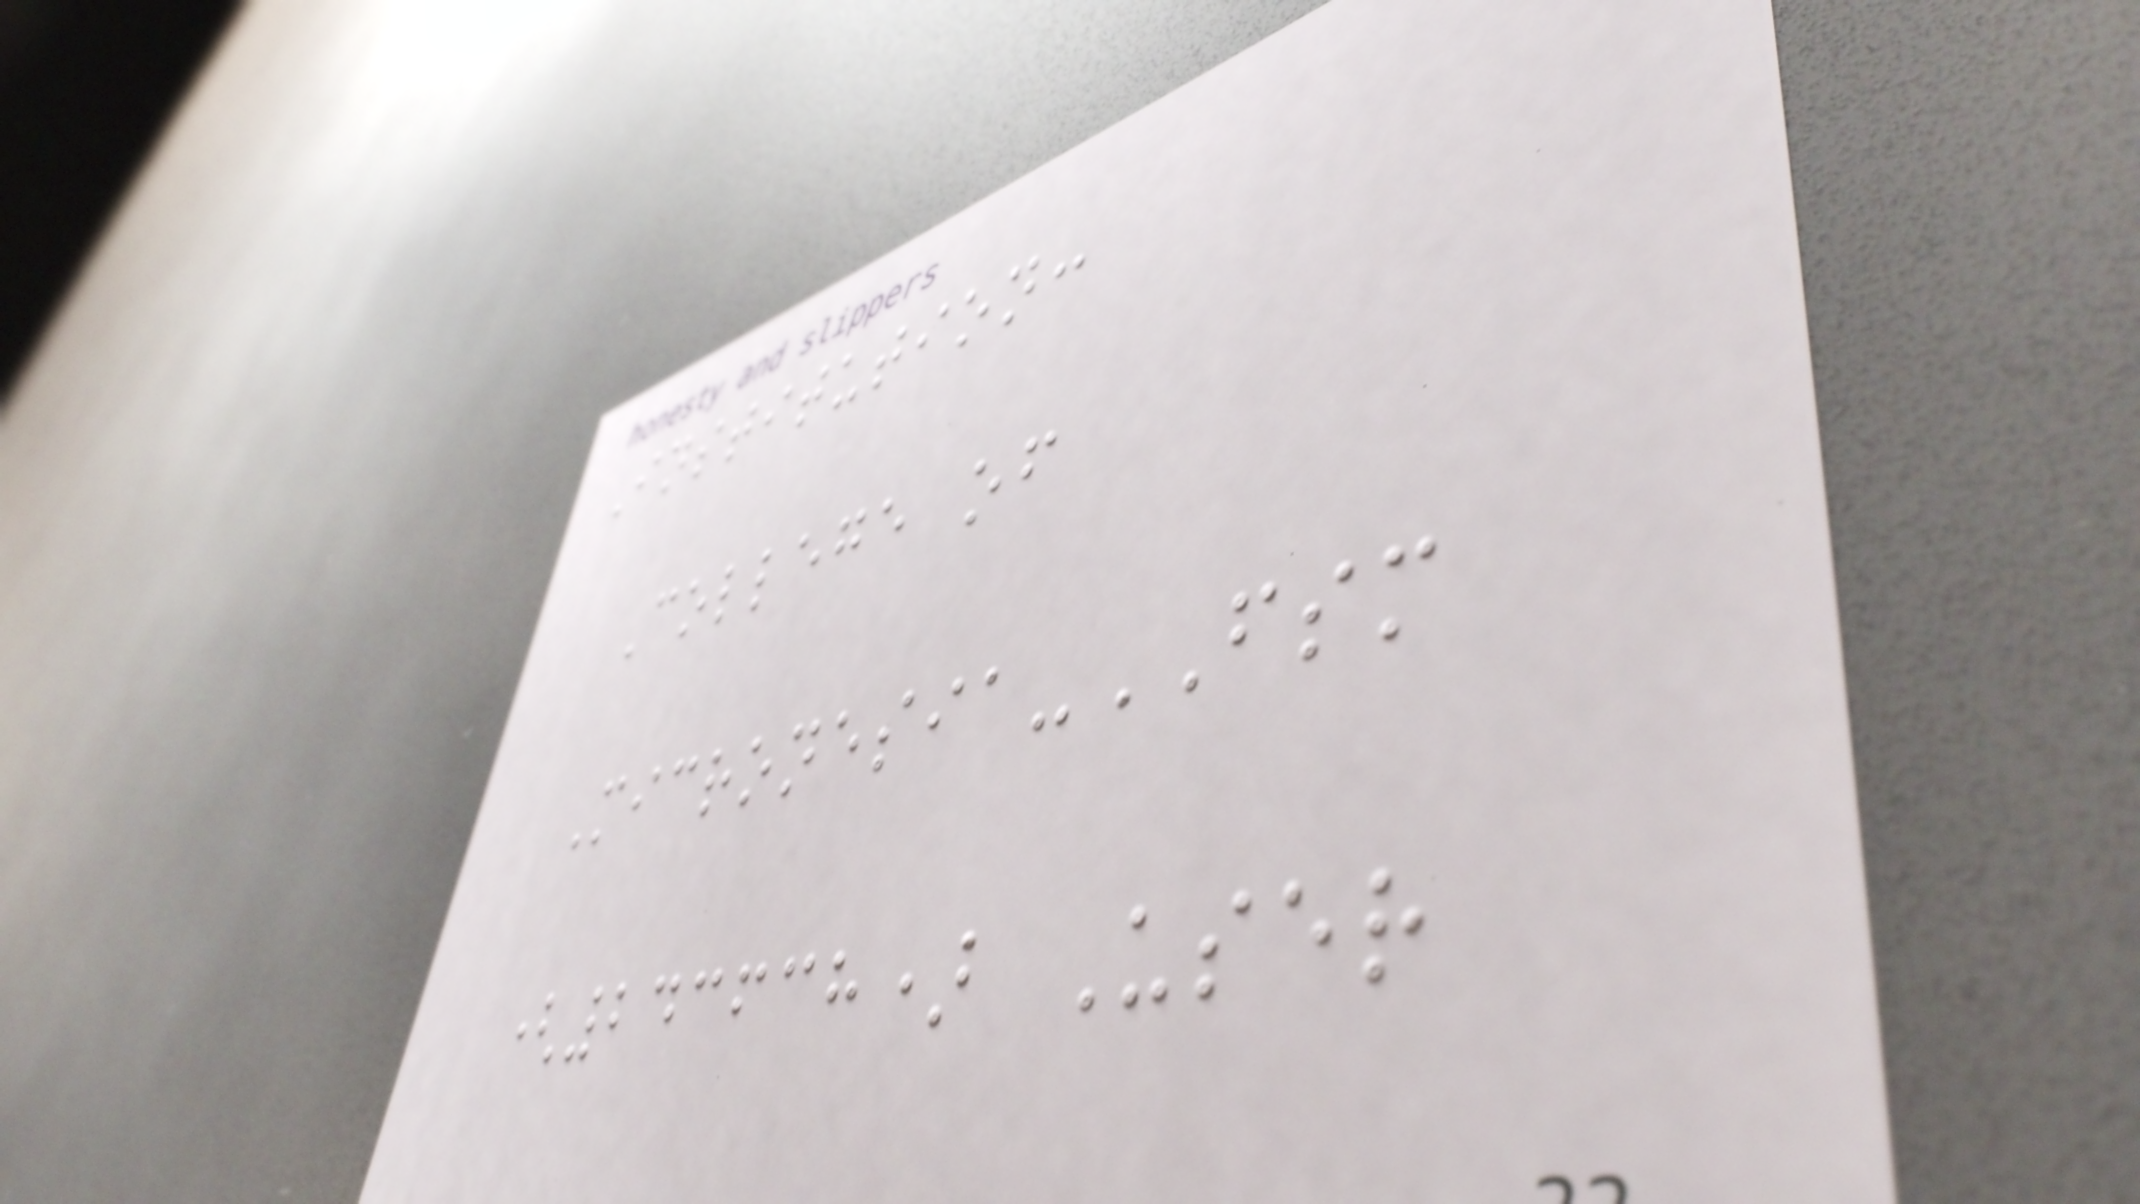Institution:
College of
Micronesia-FSM
(243638) User
